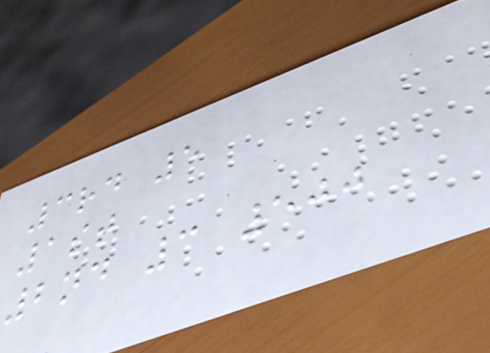3rd 5
1st
2nd 3 500
